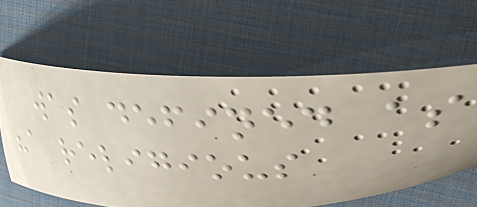was defined as
"a religious
